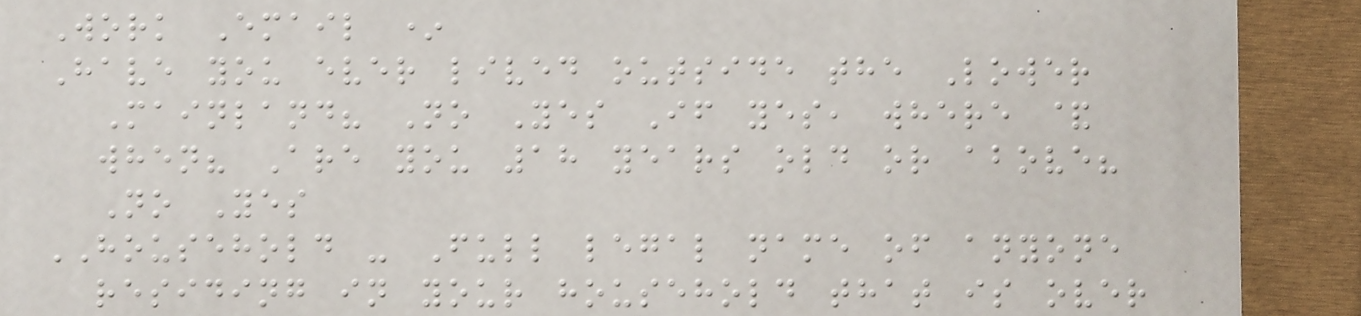Work Email *
Have you ever lived outside the Lower
Mainland? No Yes If yes, where &
when? Are you 18 years old or above?
No Yes
HOUSEHOLD - Full legal name of anyone
residing in your household that is over
